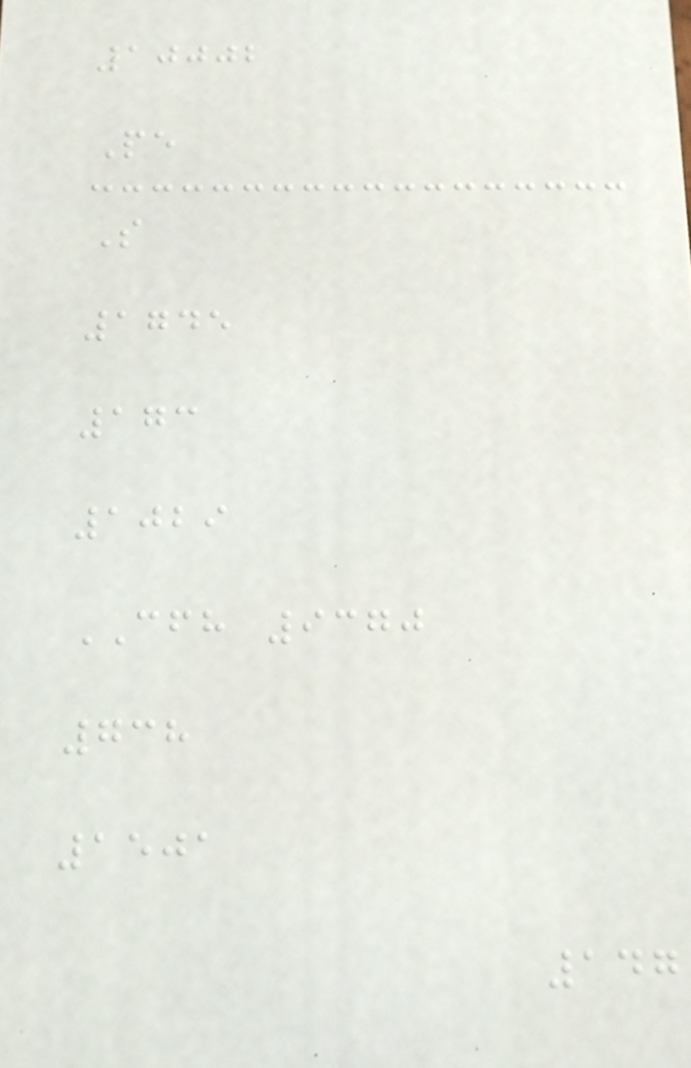10002
Pe
S
1745
173
1029
CFH 9370
738
1501
147
